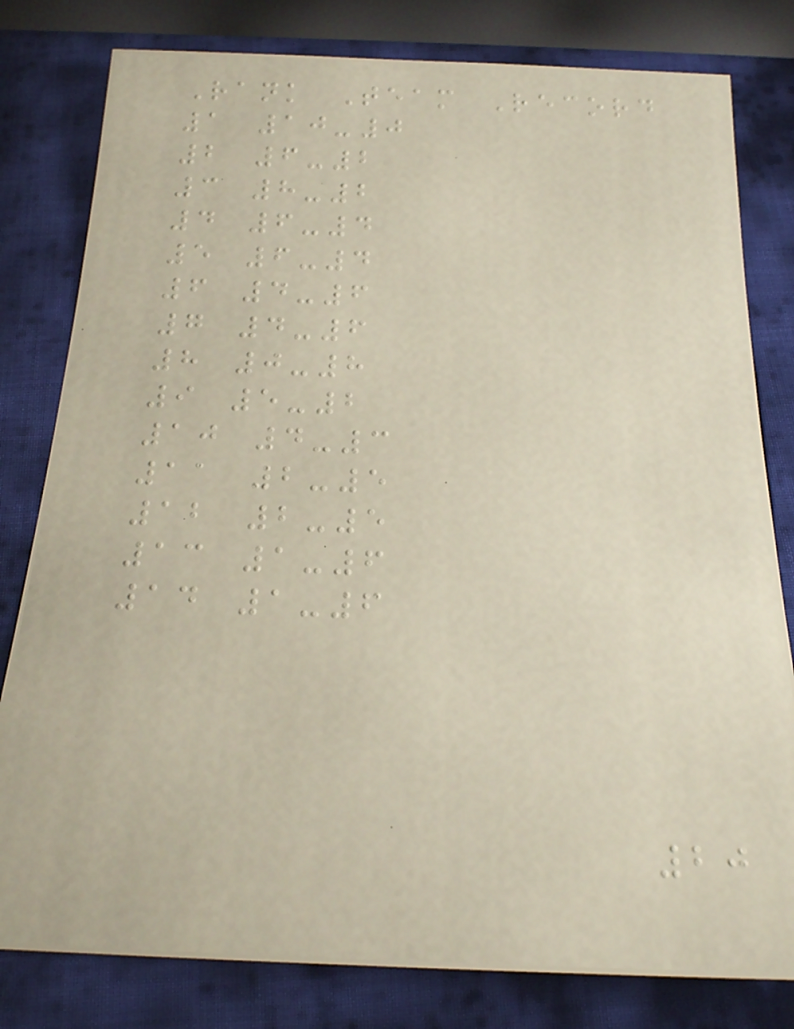Rank Team Record
1 10-0
2 6-2
3 8-2
4 6-4
5 6-4
6 4-6
7 4-6
8 0-8
9 5-2
10 4-3
11 2-5
12 2-5
13 1-6
14 1-6
20
